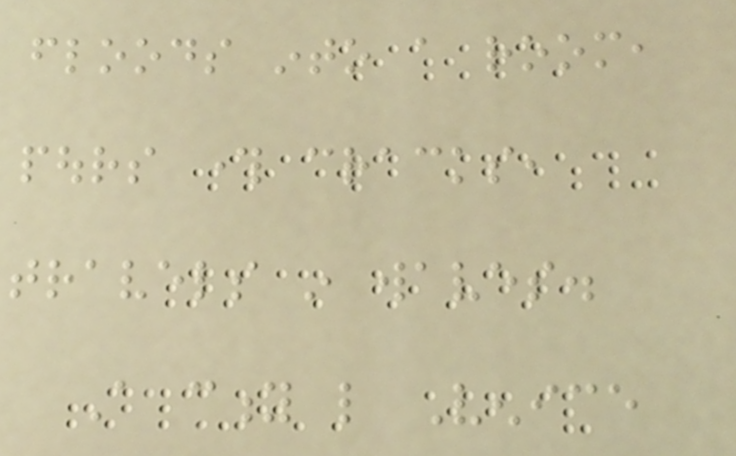floods into a room,
pours through cracks,
travels in waves.
A city like Venice
